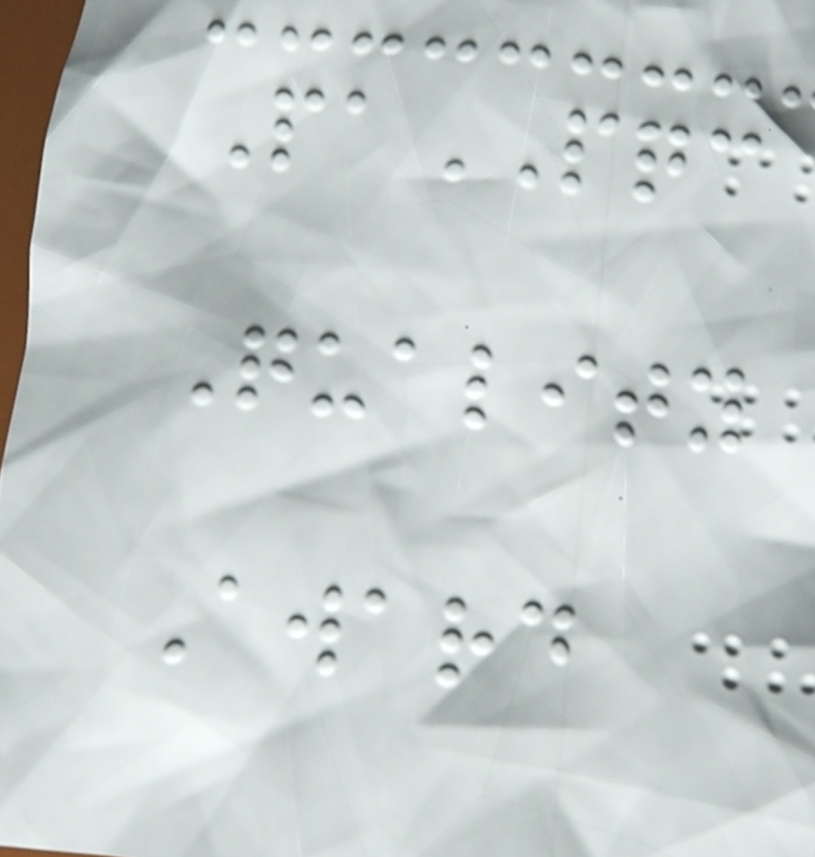PaPQC
Quality
Award
